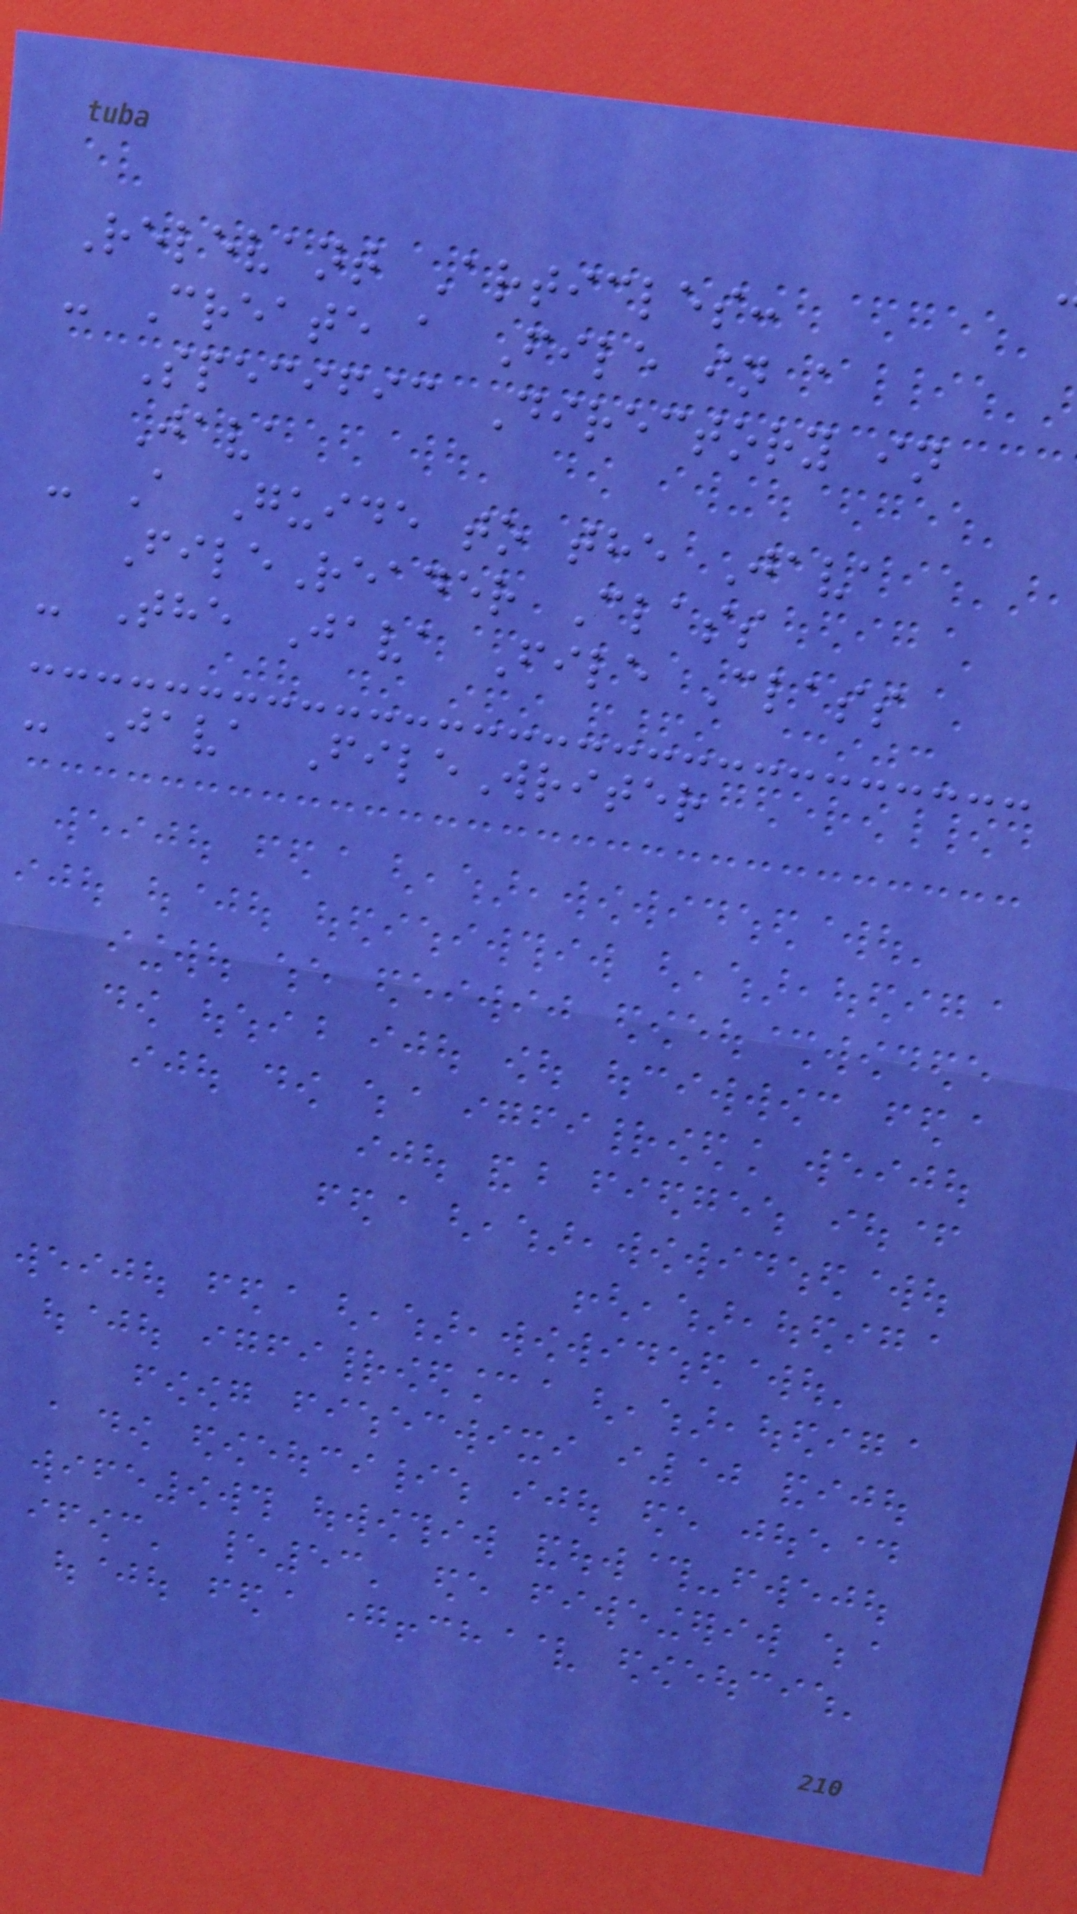Relevant Articles:
- Create a File in a
Specific Directory in
Java
- A Guide to the Java
FileReader Class
- The Java File Class
- Java FileWriter
